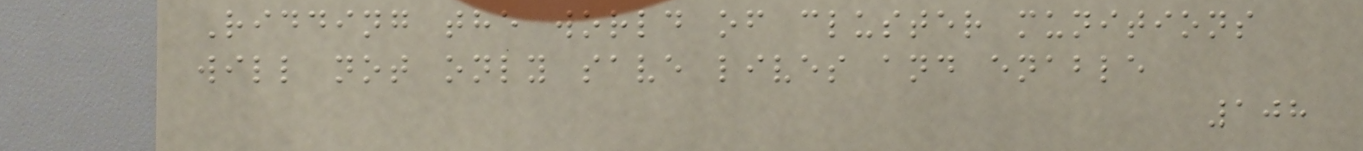Ridding the world of cluster munitions
will not only save lives and enable
108
